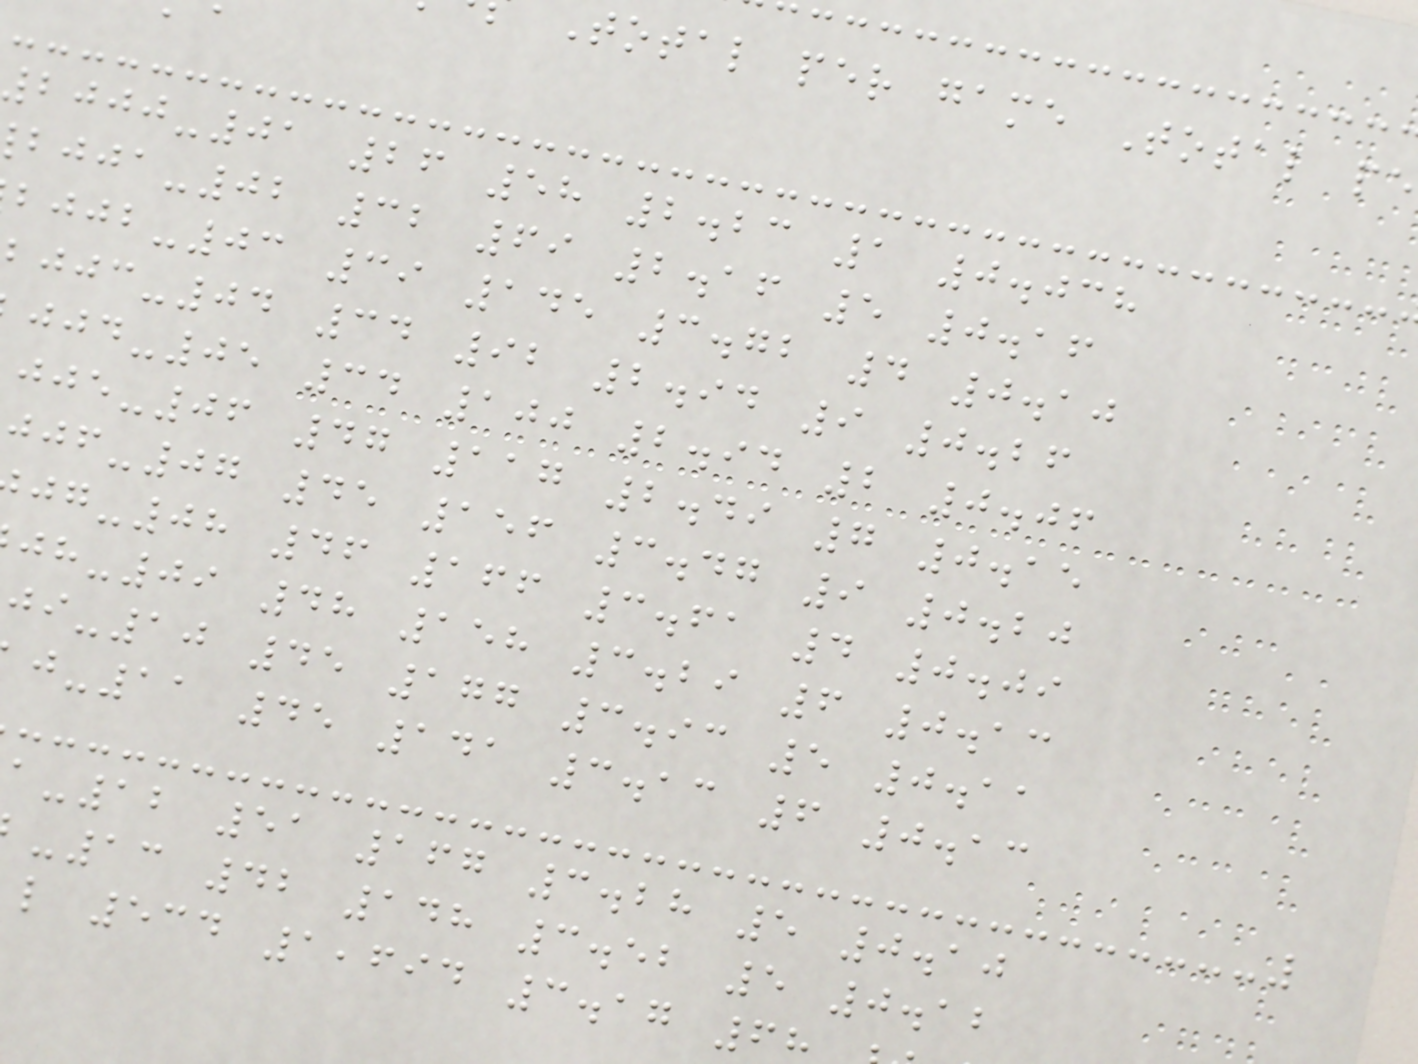Total per game Total pe
-01 26 58 2.23 1 0.038
-02 32 69 2.16 5 0.16
-03 39 145 3.72 4 0.10
-04 34 92 2.94 9 0.26
-05 34 100 2.94 2 0.06
-06 47 117 2.49 7 0.15
-07 45 156 3.47 9 0.20
-08 46 166 3.61 4 0.09
-09 48 158 3.29 6 0.13
-10 45 177 3.93 5 0.11
-11 45 141 3.13 6 0.13
-12 51 167 3.28 5 0.10
-13 42 148 3.52 5 0.12
l 534 1,694 3.17 6
